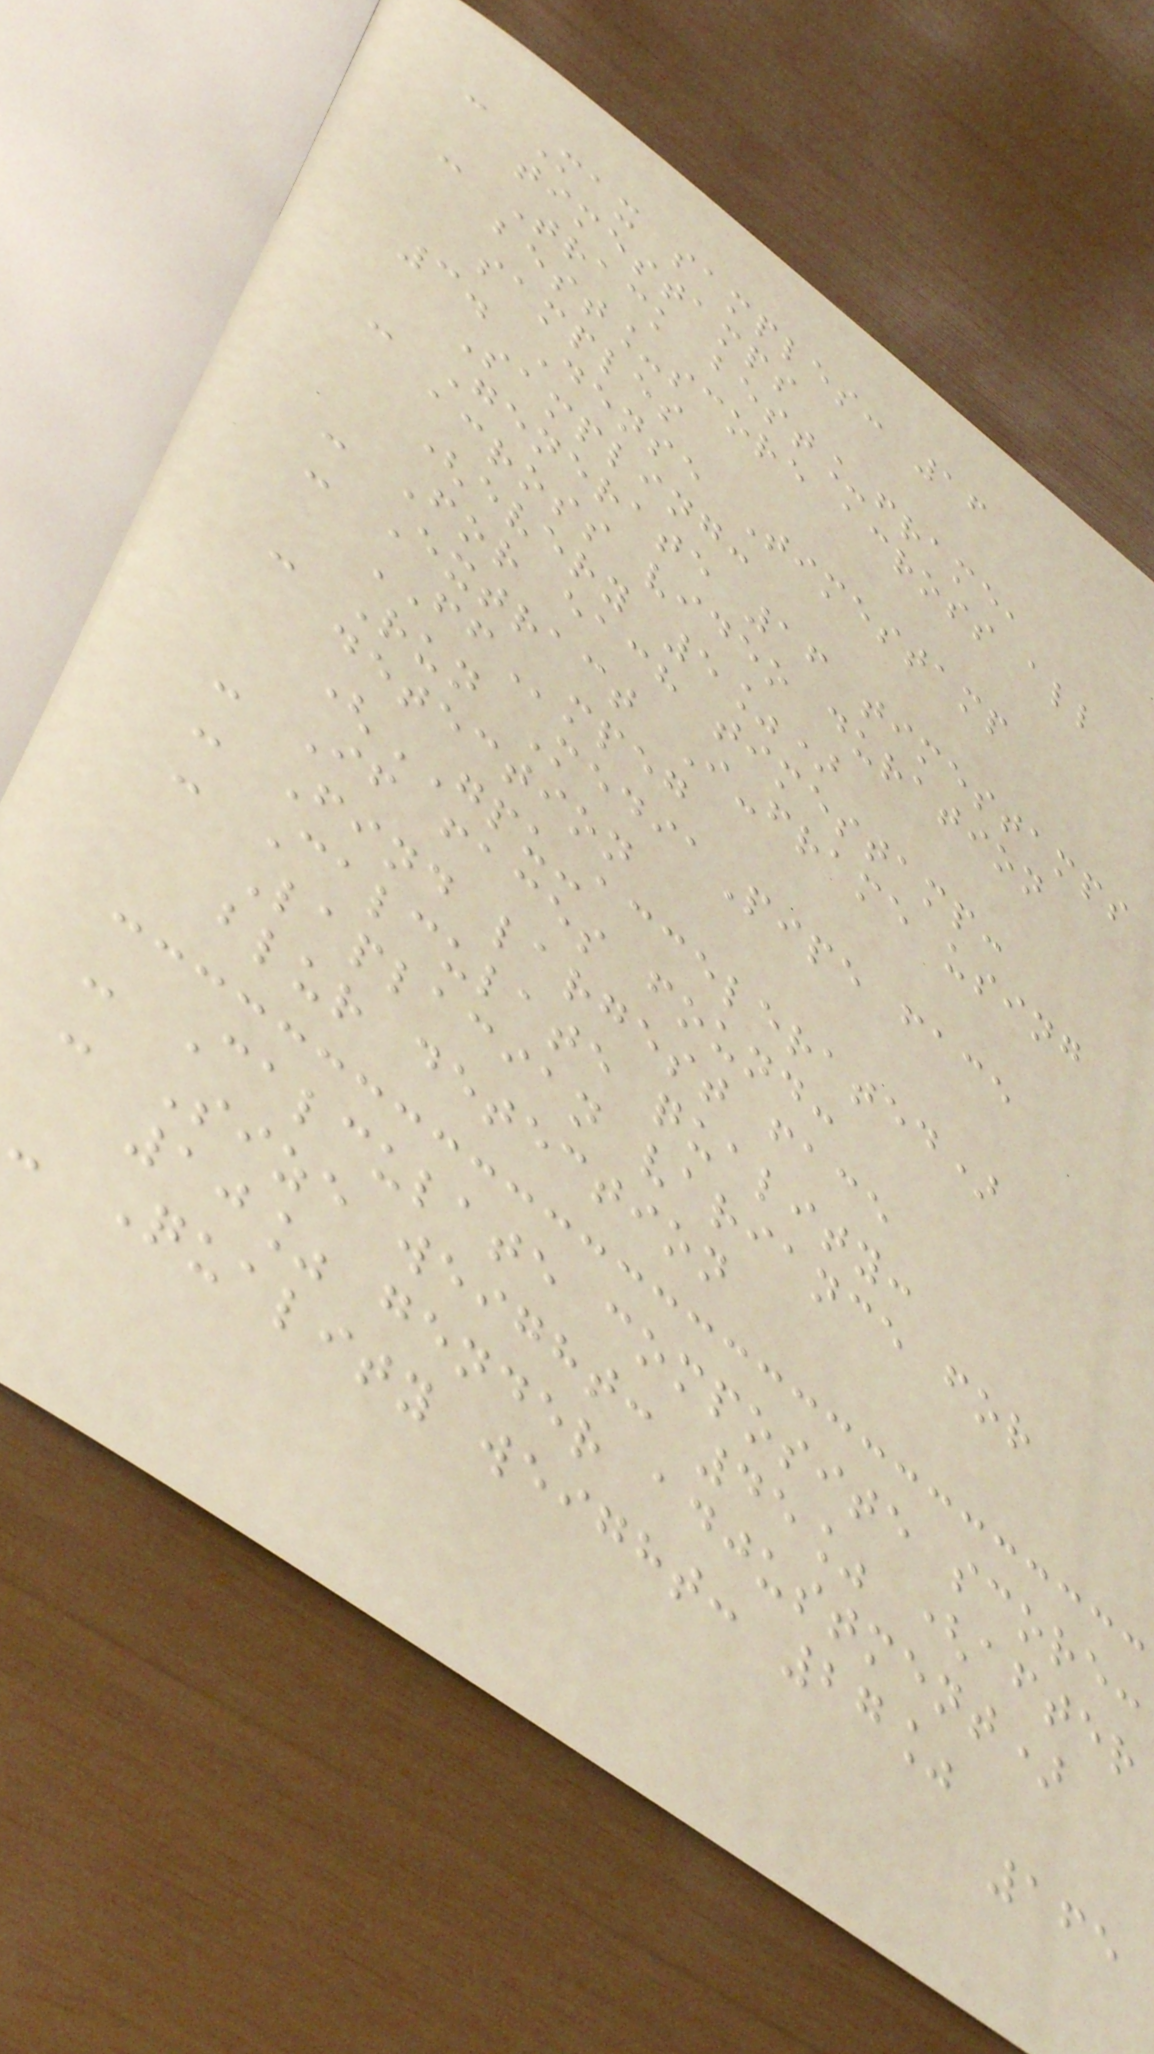- Max samples: 16
timestamps
- Track best_frame,
best_score across all
samples
3. Dense Timestamp
Sampling:
- Generate 16 timestamps
across video duration
(every 5%)
- For each timestamp:
- Extract I-frame using
FFmpeg
- Run MediaPipe face
detection
(GPU-accelerated)
- If faces found:
- Find largest face
- Calculate quality:
Laplacian variance for
blur detection
- Calculate composite score:
- Size weight: 45% (after
10% gender adjustment)
- Quality weight: 27%
165
